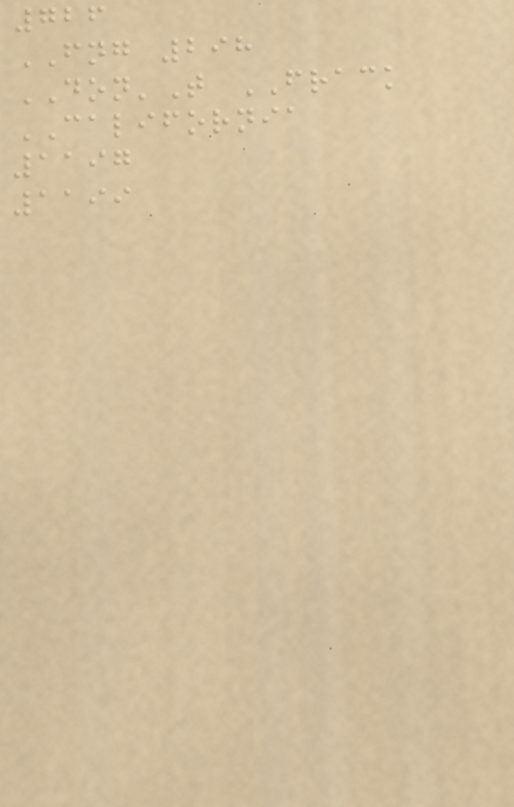726
FNG 298
DON'T FRACK
CALIFORNIA
1197
1199
